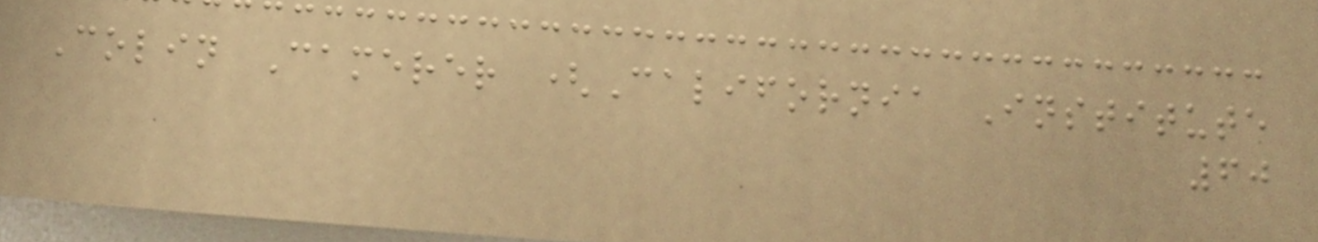Colin Camerer (California Institute
60
